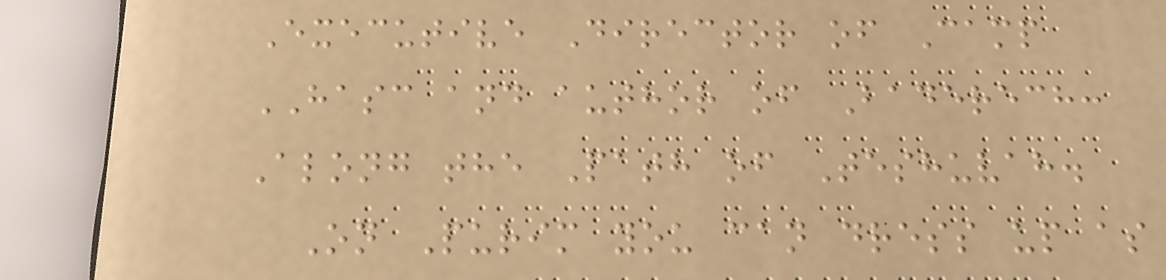Executive Director of Camp
HASC and author of Baderech:
Along the Path of Teshuvah.
On Purim you can dress up as
